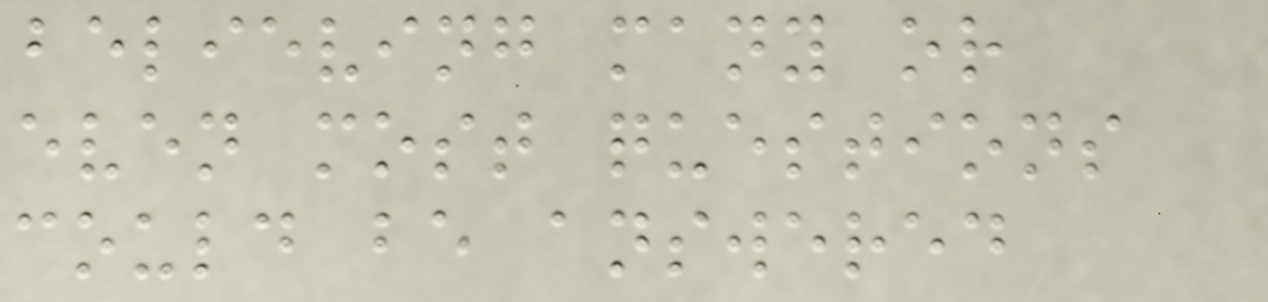believing many or
even most questions
could be answered
